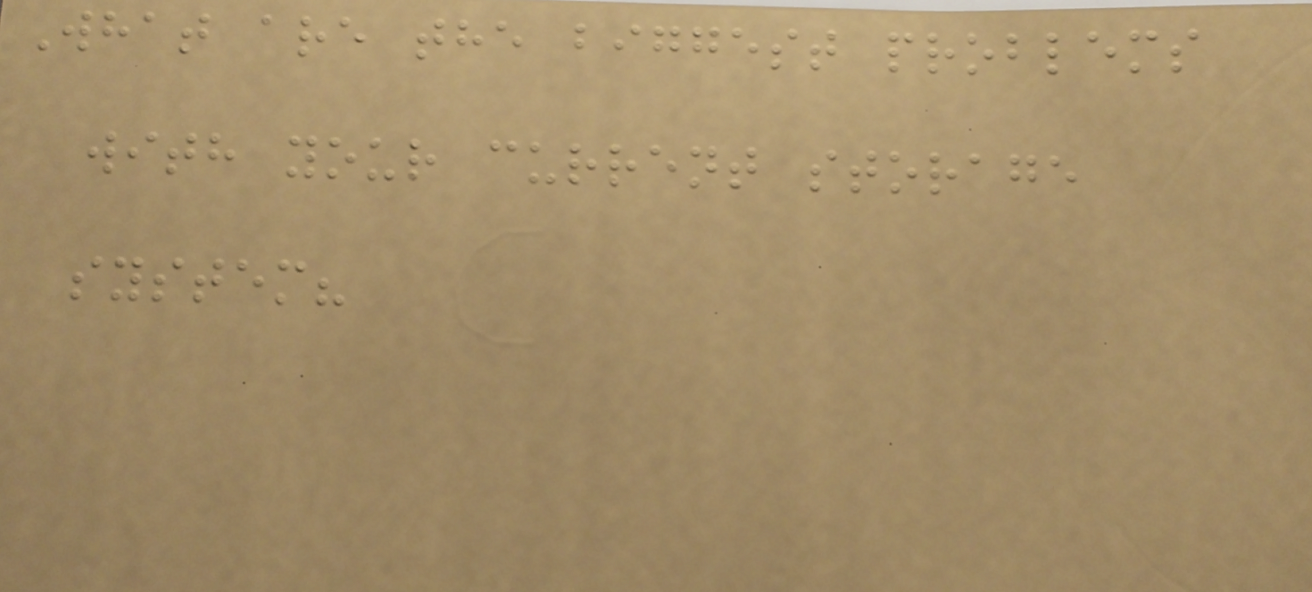What are the biggest problems
with your current storage
system?
